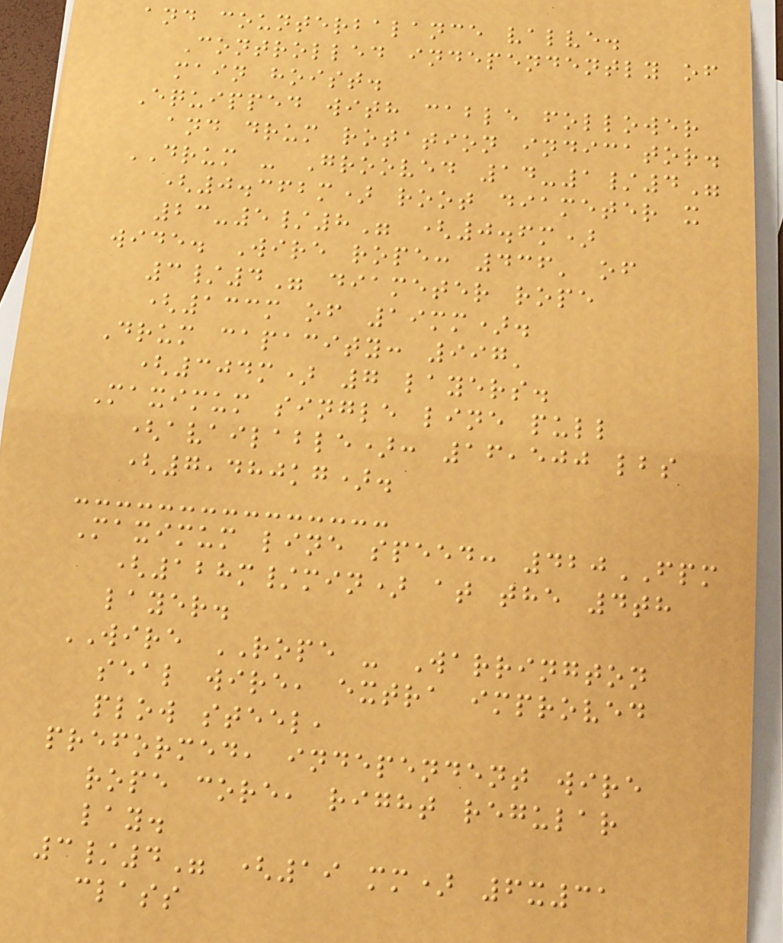and counterbalance valve.
Controlled independently of
main hoist.
Equipped with cable follower
and drum rotation indicator.
DRUM - Grooved 14-1/4"
(0.362m) root diameter x
23-5/8" (0.6m)
wide. Wire rope: 436' of
3/4" diameter rope
(133m of 19mm).
Drum capacity: 997'
(304m) 7 layers.
Maximum single line pull
(available): 16,500 lbs
(7,480kg).
Maximum line speed: 420FPM
(128m/min) at the 4th
layer.
WIRE ROPE - Warrington
seal wire, extra improved
plow steel,
preformed, independent wire
rope core, right regular
lay.
3/4" (19 mm) 6x31
class
